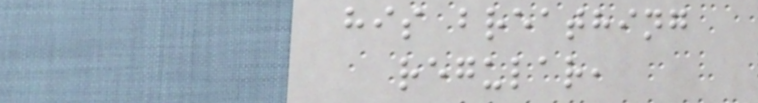his breathing
regular,
